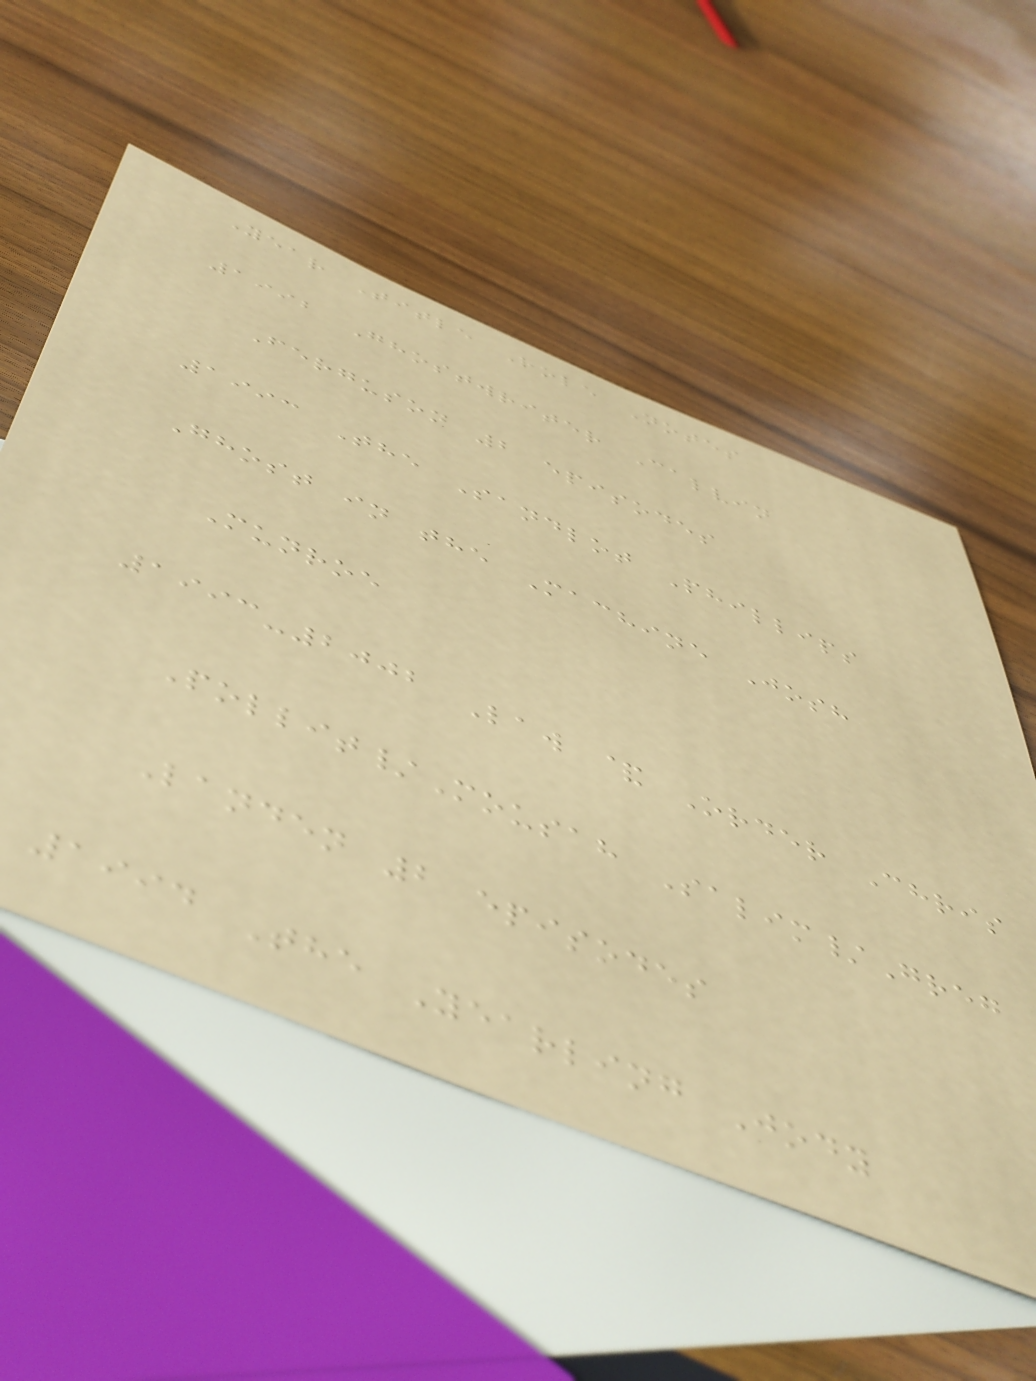Year Title Role Notes
1992 Ghostwriter Calvin
Ferguson 2 episodes
1993 The Sandlot Phillips
Ghost in the Machine Josh
Munroe
1993-2002 Law & Order Chris
Pollit/Mousah Salim/Greg
Landen 2 episodes
1994 The Yearling Jody
